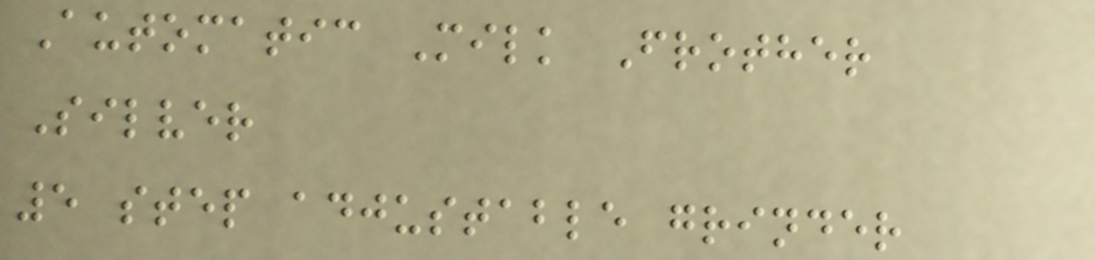Automatic Milk Frother
Silver
5 step adjustable grinder
